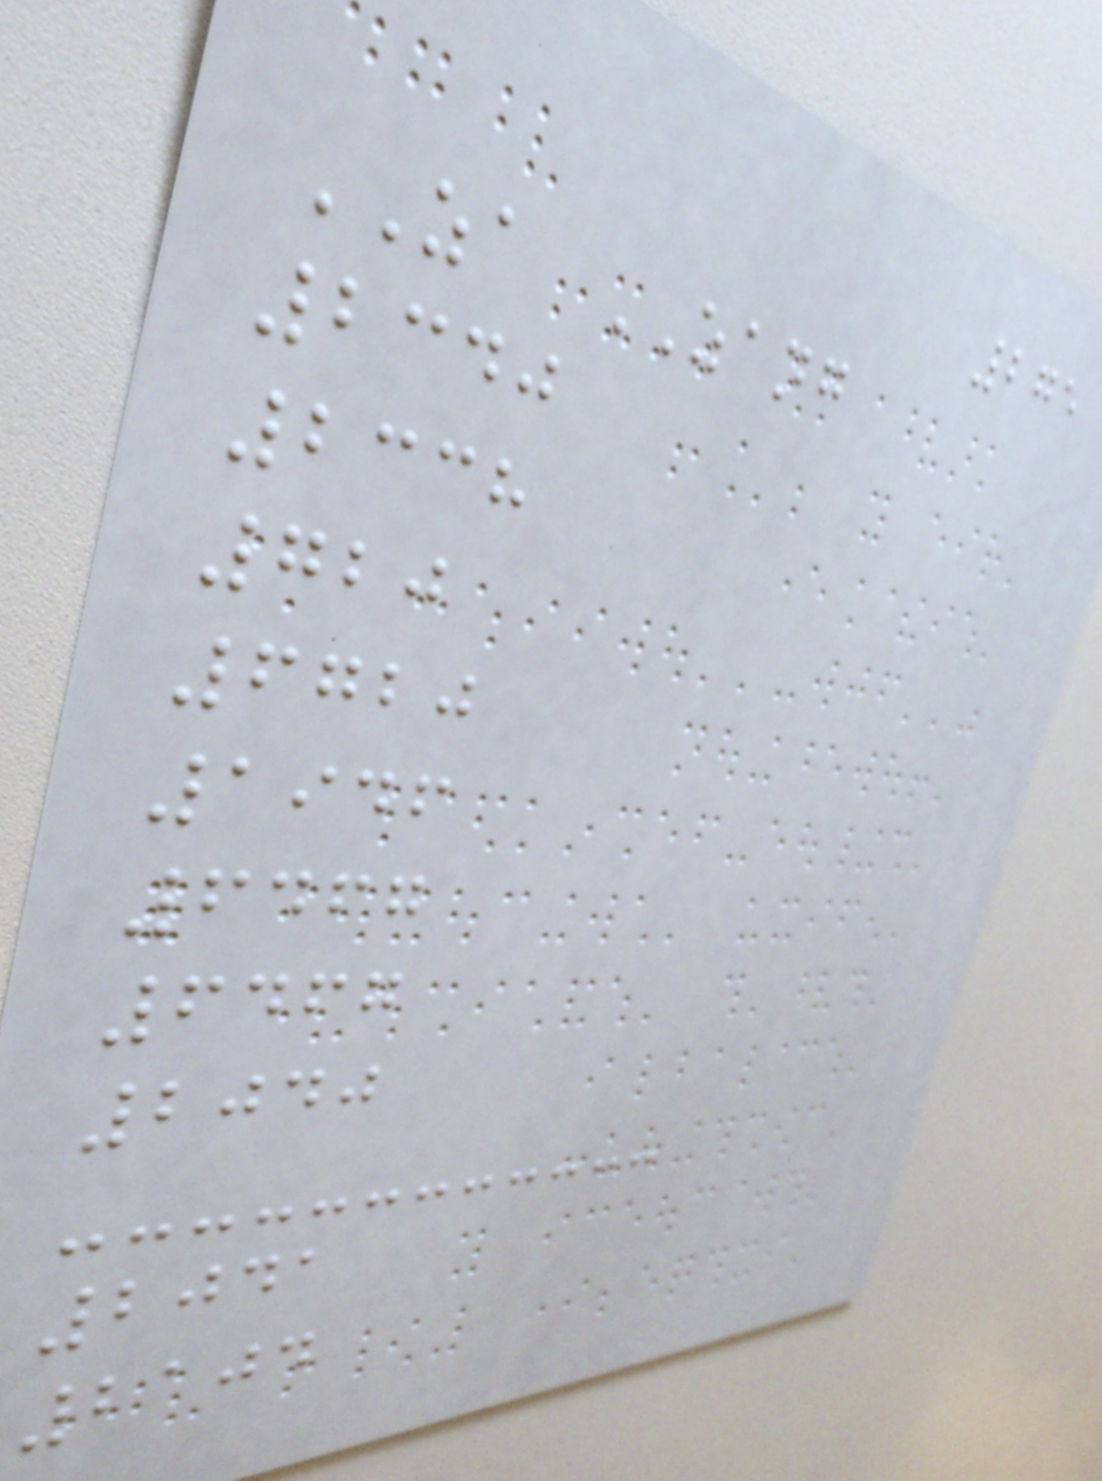275
ZA ZANG
2340
2338
720
6720
1946
6467
6467
2040
2041
2104
